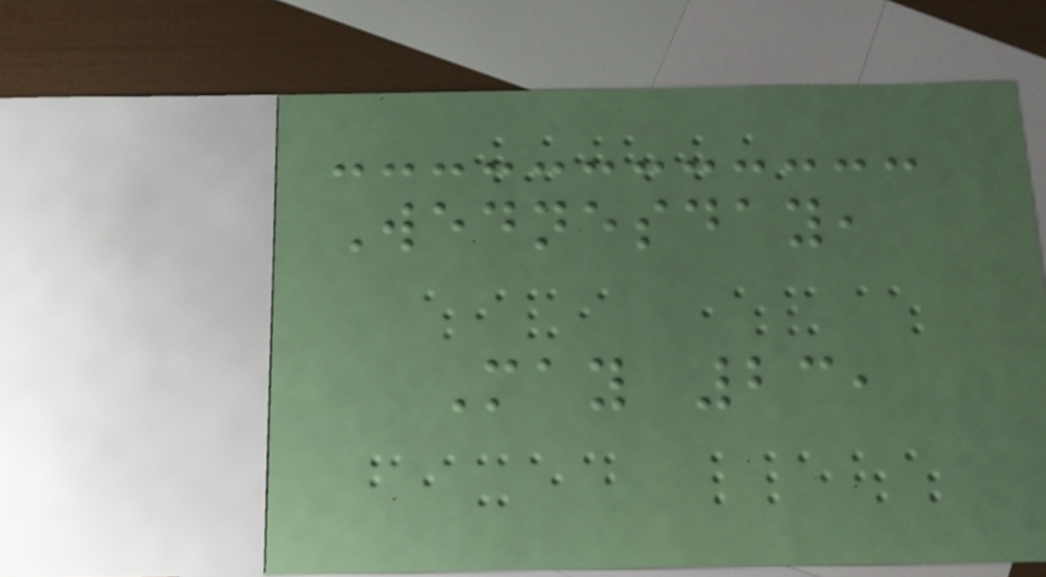Wednesday,
May 23,
